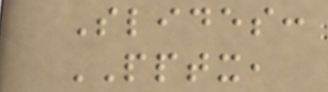Slides:
PPTX,
